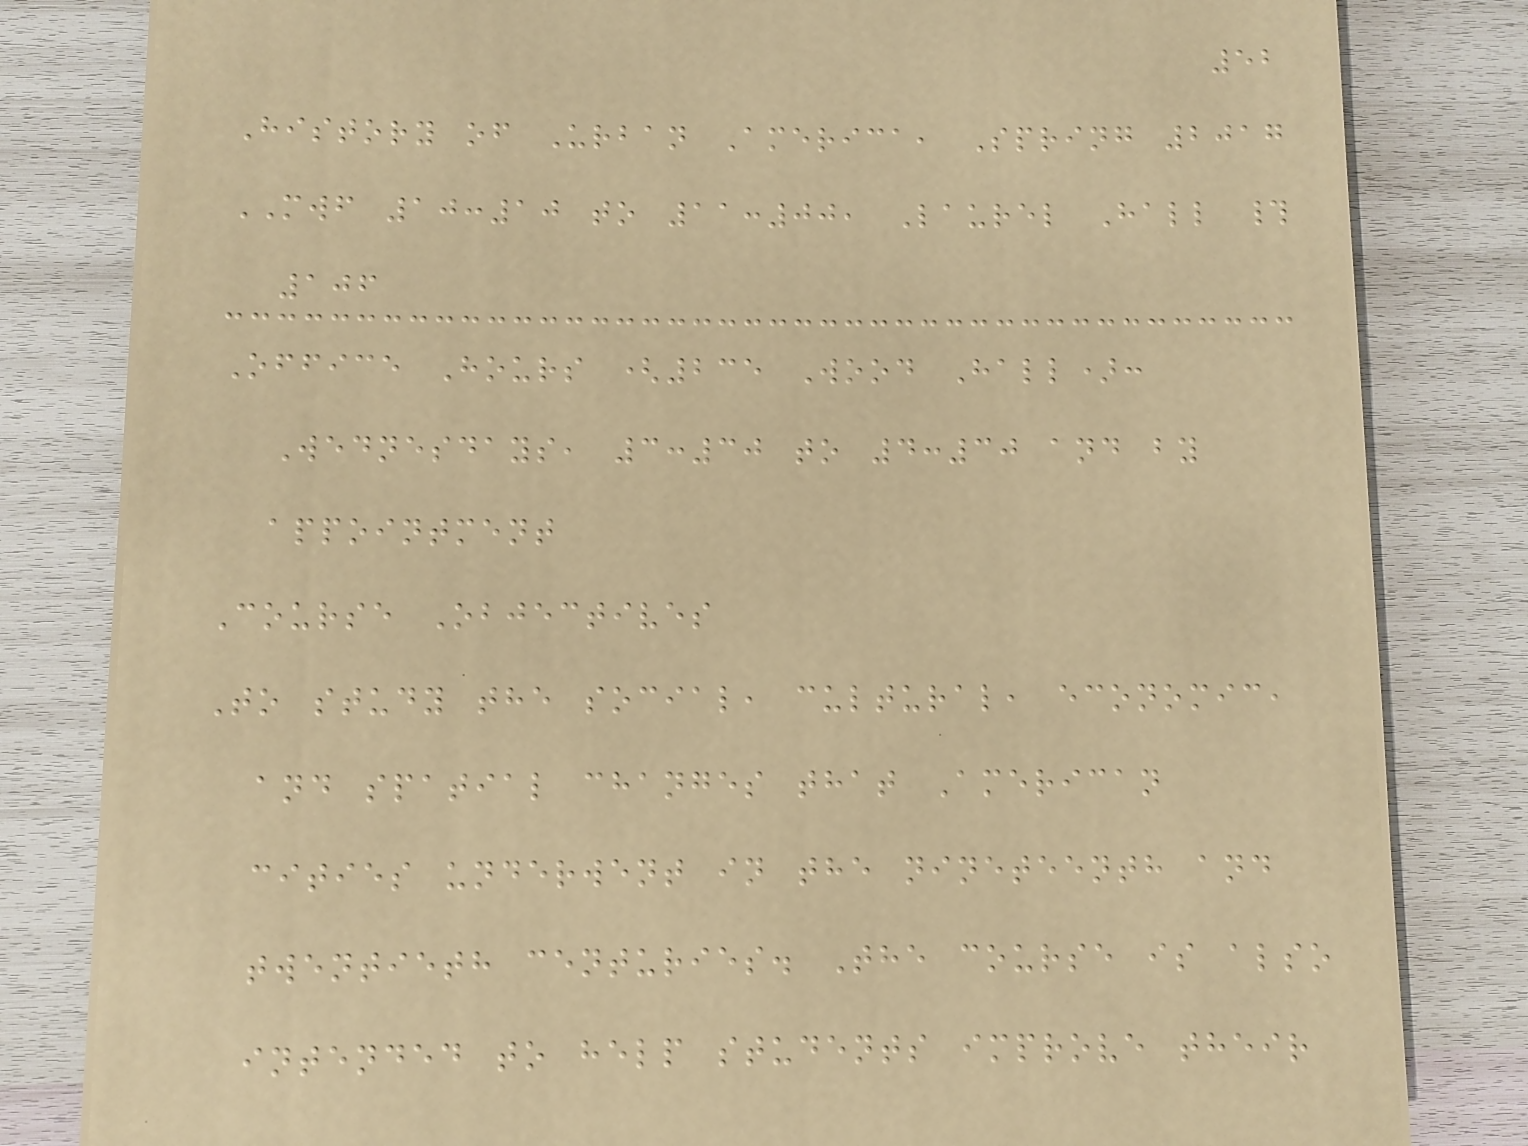52
History of Urban America, Spring 2017
MWF 10:10 to 11:00, Laurel Hall #
106
Office Hours (235 Wood Hall):
Wednesdays, 3:30 to 4:30 and by
appointment
Course Objectives
To study the social, cultural, economic,
and spatial changes that American
cities underwent in the nineteenth and
twentieth centuries. The course is also
intended to help students improve their
